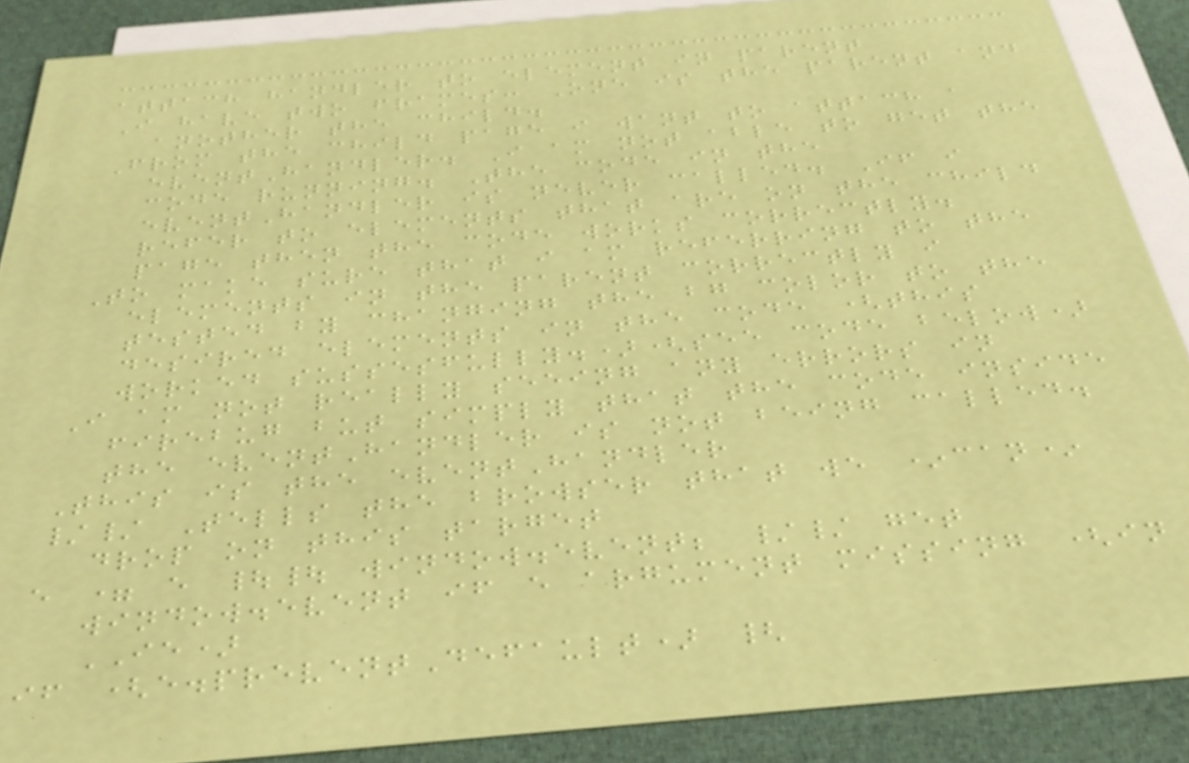attach handler to element in parent
I have two frames: One is the parent and
another the child.
From the child page i want to attach a
eventHandler. I am not able to get the
code running. The code in the
eventHandler is never called. If i
refer to elements that are on the child
page then the code works correctly.
To make sure that i am referring to the
elements in the parent correctly i
tested by changing the bg color to the
desired elements in the code (this
worked sussesfully.)(see code below)
I am not really seeing any errors in
firebug but simply that the code inside
the eventHandler is not being called.
This is the eventHandler
// Tells the browser that we *can*
drop on this target
e = e || window.event; // get
window.event if e argument missing (in
IE)
if (e.preventDefault) {
